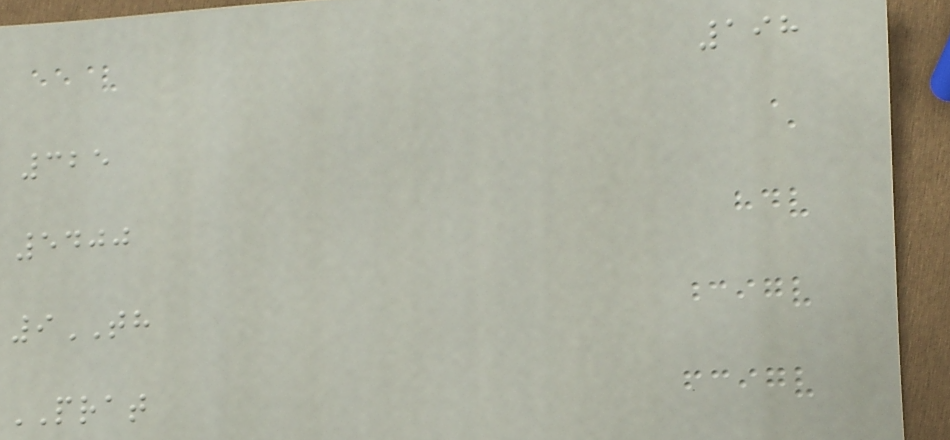198
325
5400
9TH
PRAT
